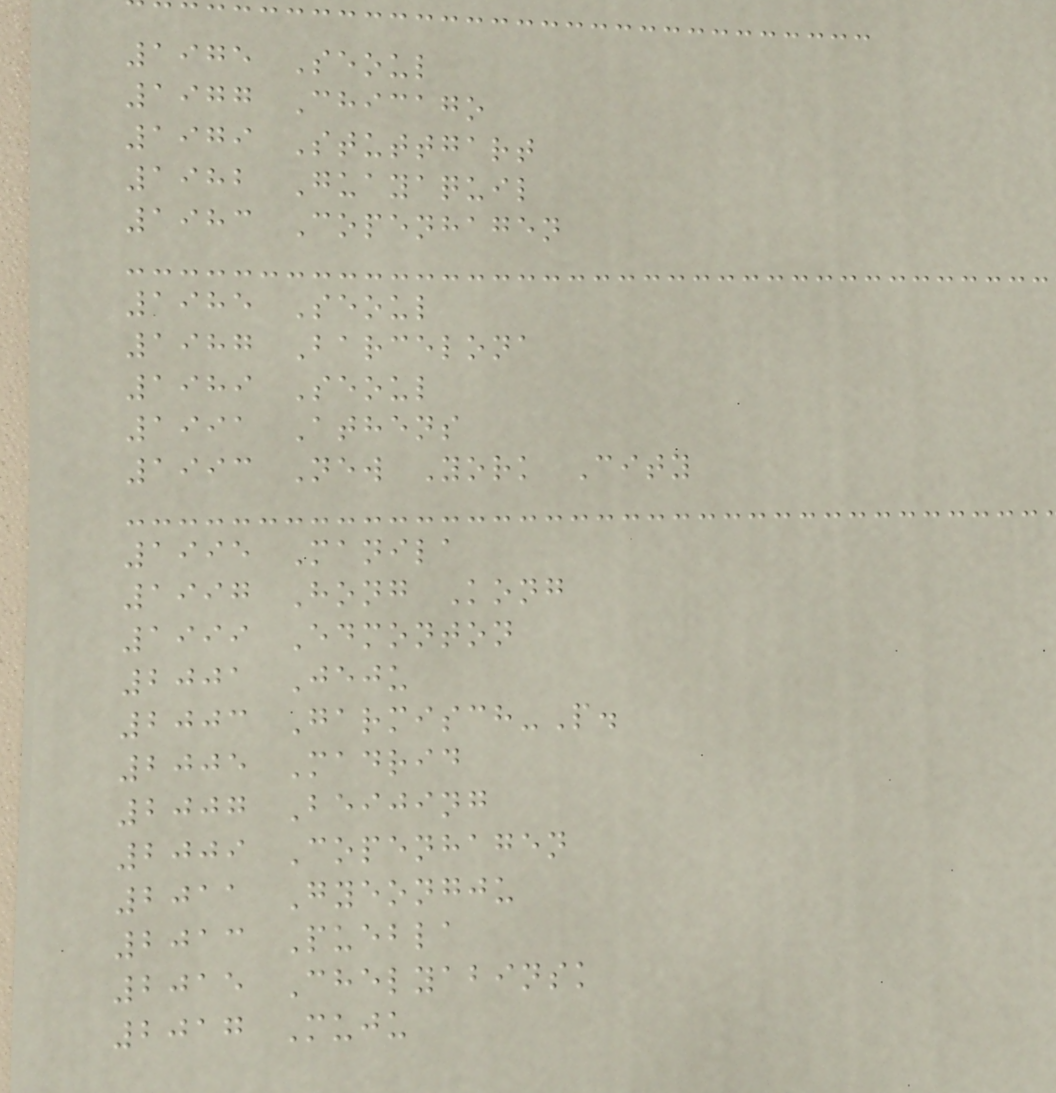1975 Seoul
1977 Chicago
1979 Stuttgart
1982 Guayaquil
1983 Copenhagen
1985 Seoul
1987 Barcelona
1989 Seoul
1991 Athens
1993 New York City
1995 Manila
1997 Hong Kong
1999 Edmonton
2001 Jeju
2003 Garmisch-P.
2005 Madrid
2007 Beijing
2009 Copenhagen
2011 Gyeongju
2013 Puebla
2015 Chelyabinsk
2017 Muju
